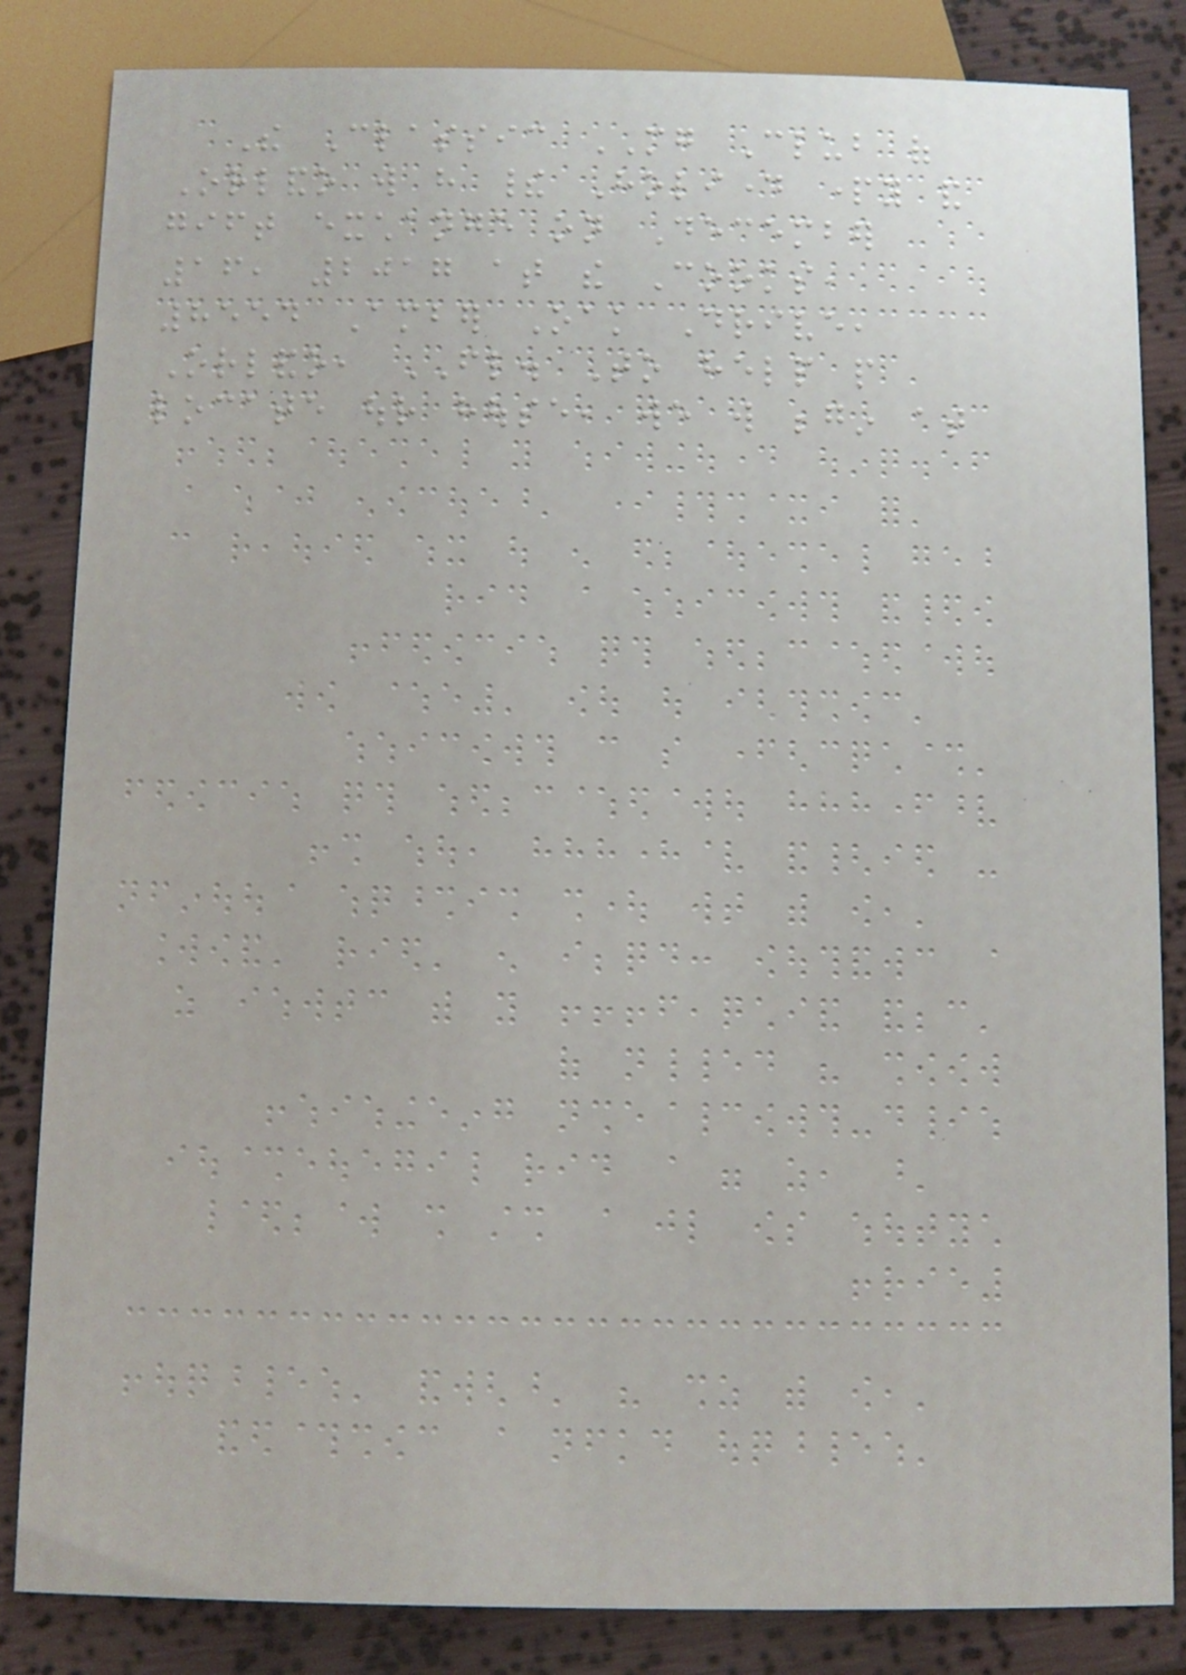The Classic MG Club of
Orlando will have their Holiday party and
gift exchange on December
16, 2017 at the Cooks,
8554 Amber Oak Drive,
Orlando, FL. To help people
locate our house, we will begin at
